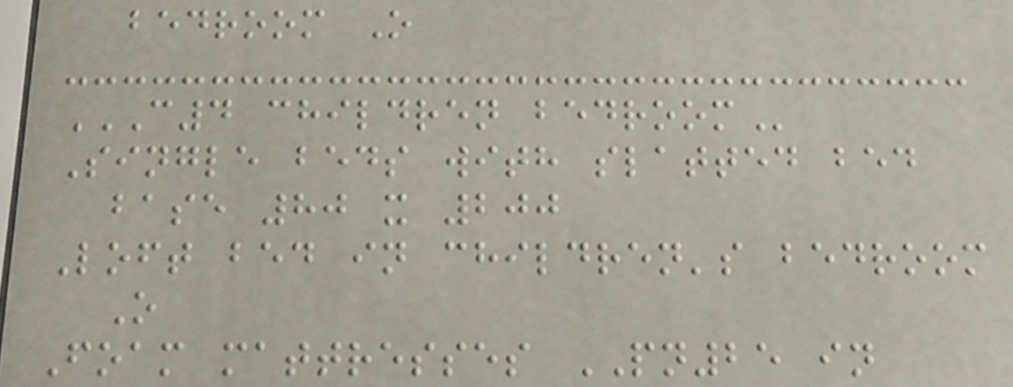bedroom O
C4 CHILDREN BEDROOM
Single beds with slatted bed
base 80 x 200
Loft bed in children's bedroom
O
Foam mattresses PN25 in
